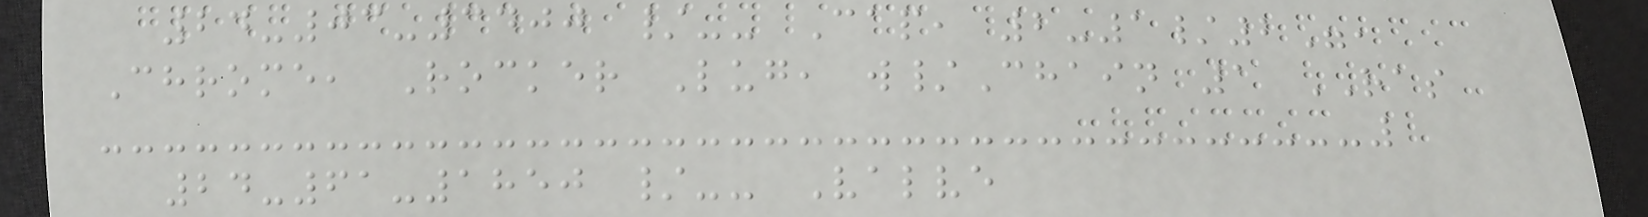24-03-3400 /-- Cap, 2-1/2",
Chrome, Rocker Lug, w/Chain 1 RAS
24-61-1850 /-- Valve
